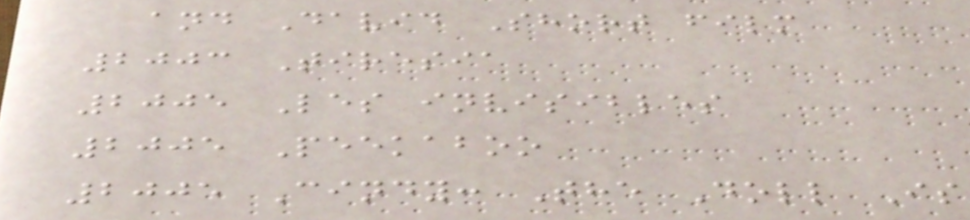and David Short film
2003 Tiresia
2005 Les invisibles
2005 Peekaboo
2005 Cindy: The Doll Is
